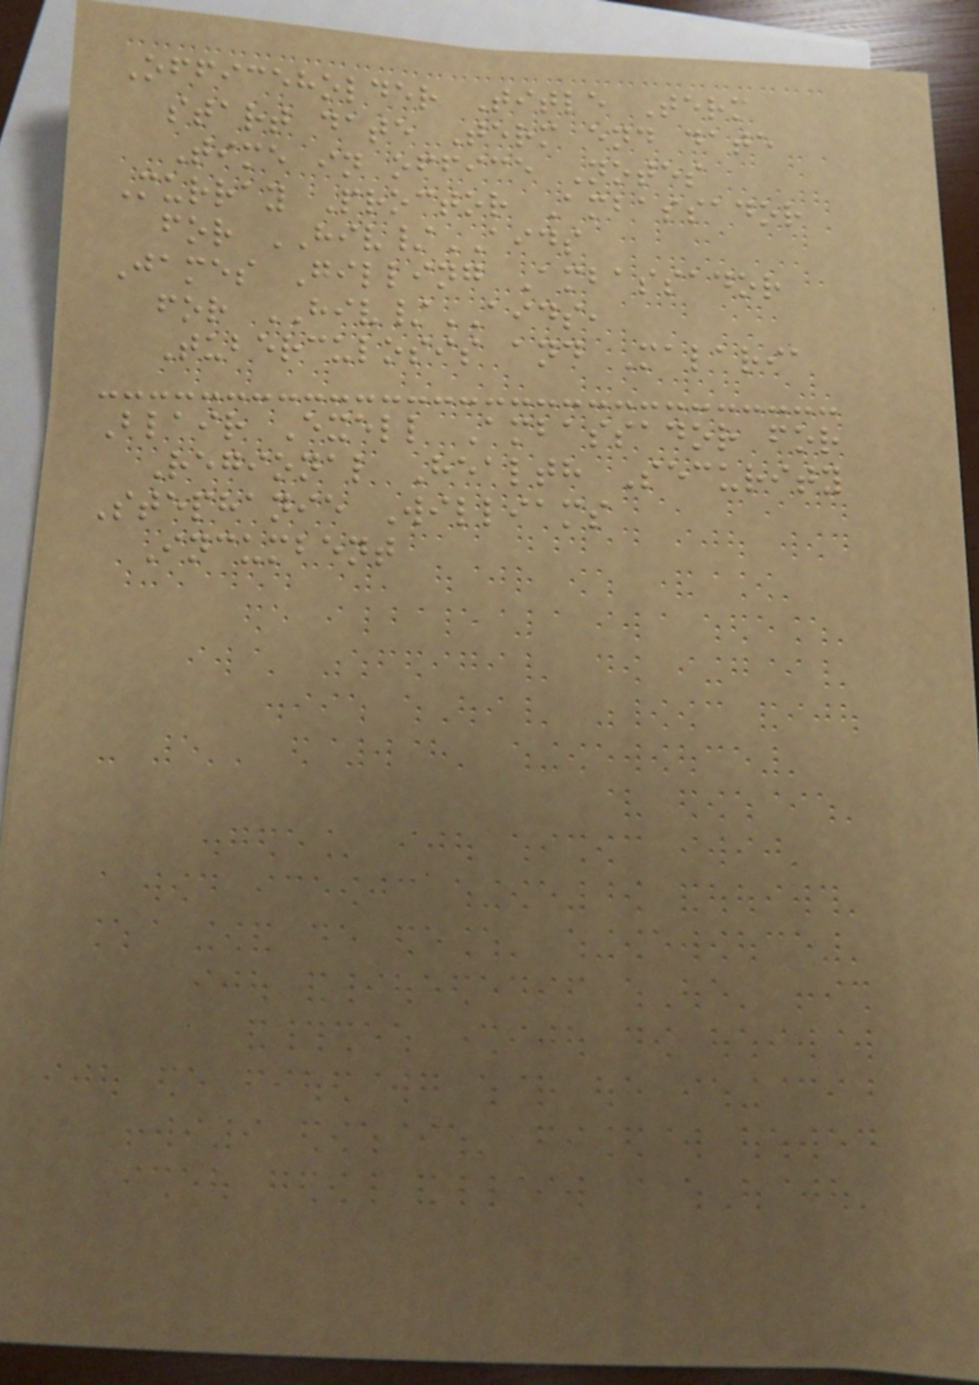Officeholder Title Term
start date Term end date
Time in office Notes
Murray Proctor Ambassador
for HIV/AIDS
James Gilling Ambassador
for HIV/AIDS,
Tuberculosis and Malaria
Blair Exell Ambassador for
Regional Health Security
Stephanie Williams
Incumbent
